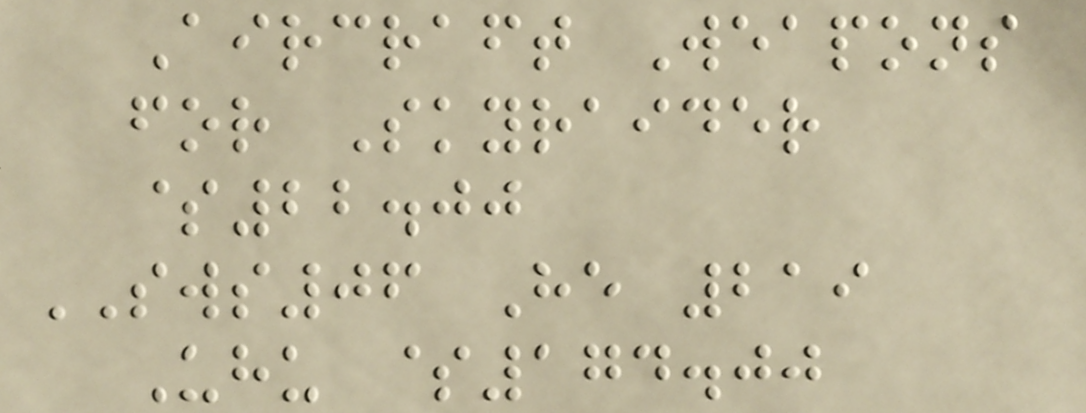Aircraft Weapons
for Skyraider
$22.00
SWS06 He 219
Uhu $174.00
